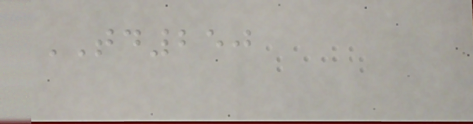TD250
